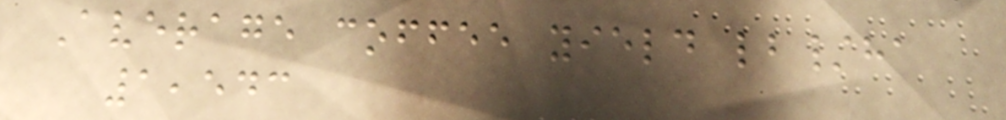Average coffee yield lb/ha
1,543
